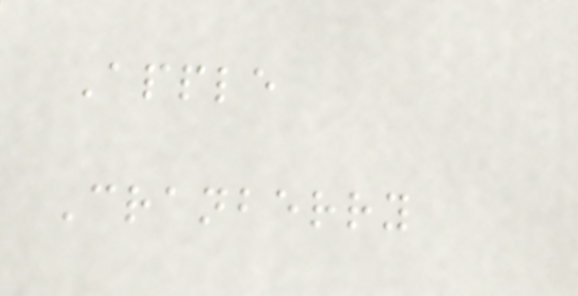Apple
Cranberry
